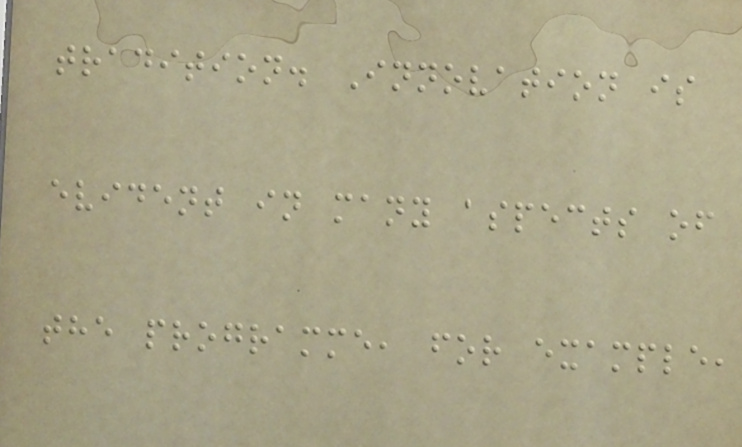tradition. Innovation is
evident in many aspects of
the programme, for example,
